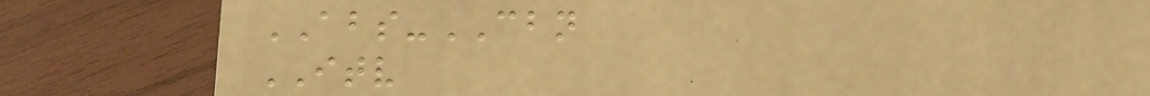ABS-CBN
ITV
